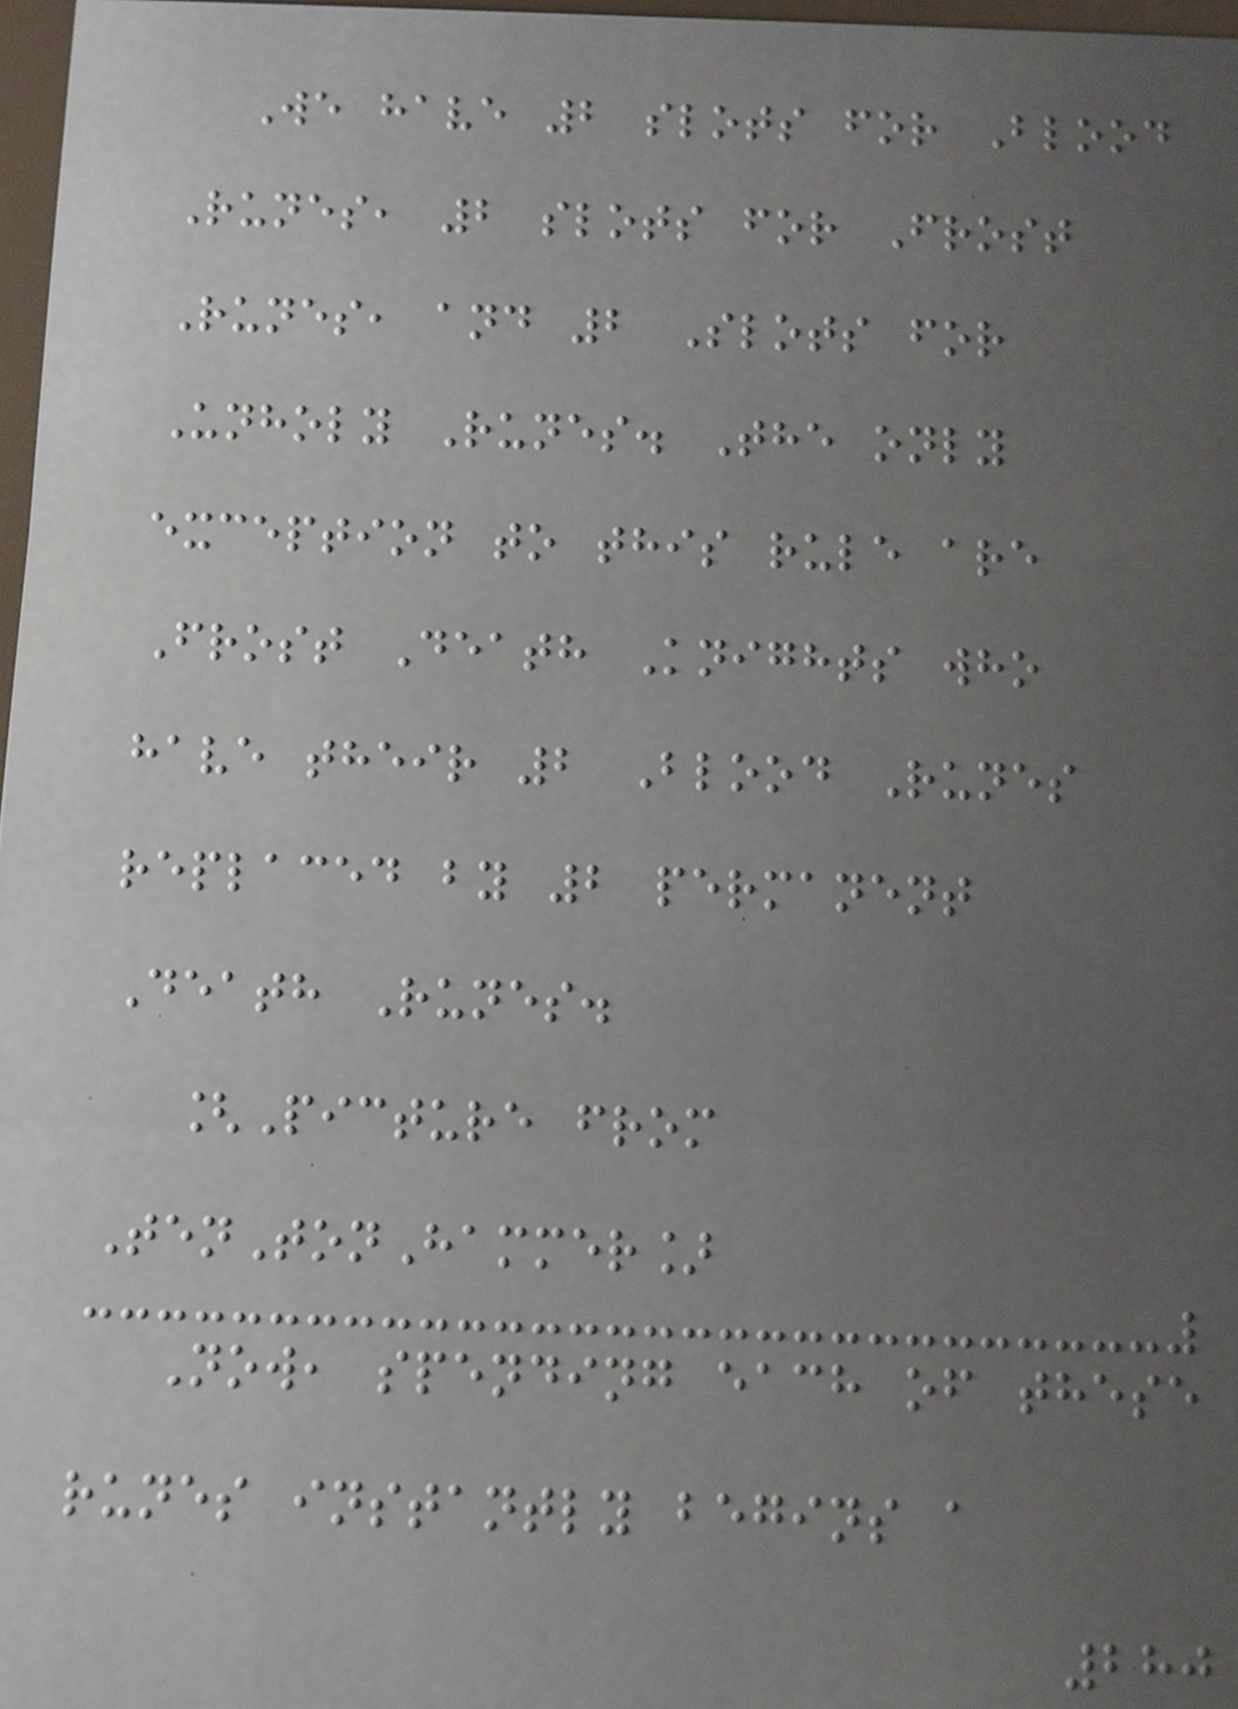We have 2 slots for Blood
Runes, 2 slots for Frost
Runes, and 2 Slots for
Unholy Runes. The only
exception to this rule are
Frost Death Knights who
have their 2 Blood Runes
replaced by 2 permanent
Death Runes.
[Picture from
TenTonHammer]
Now, spending each of these
runes instantly begins a
280
